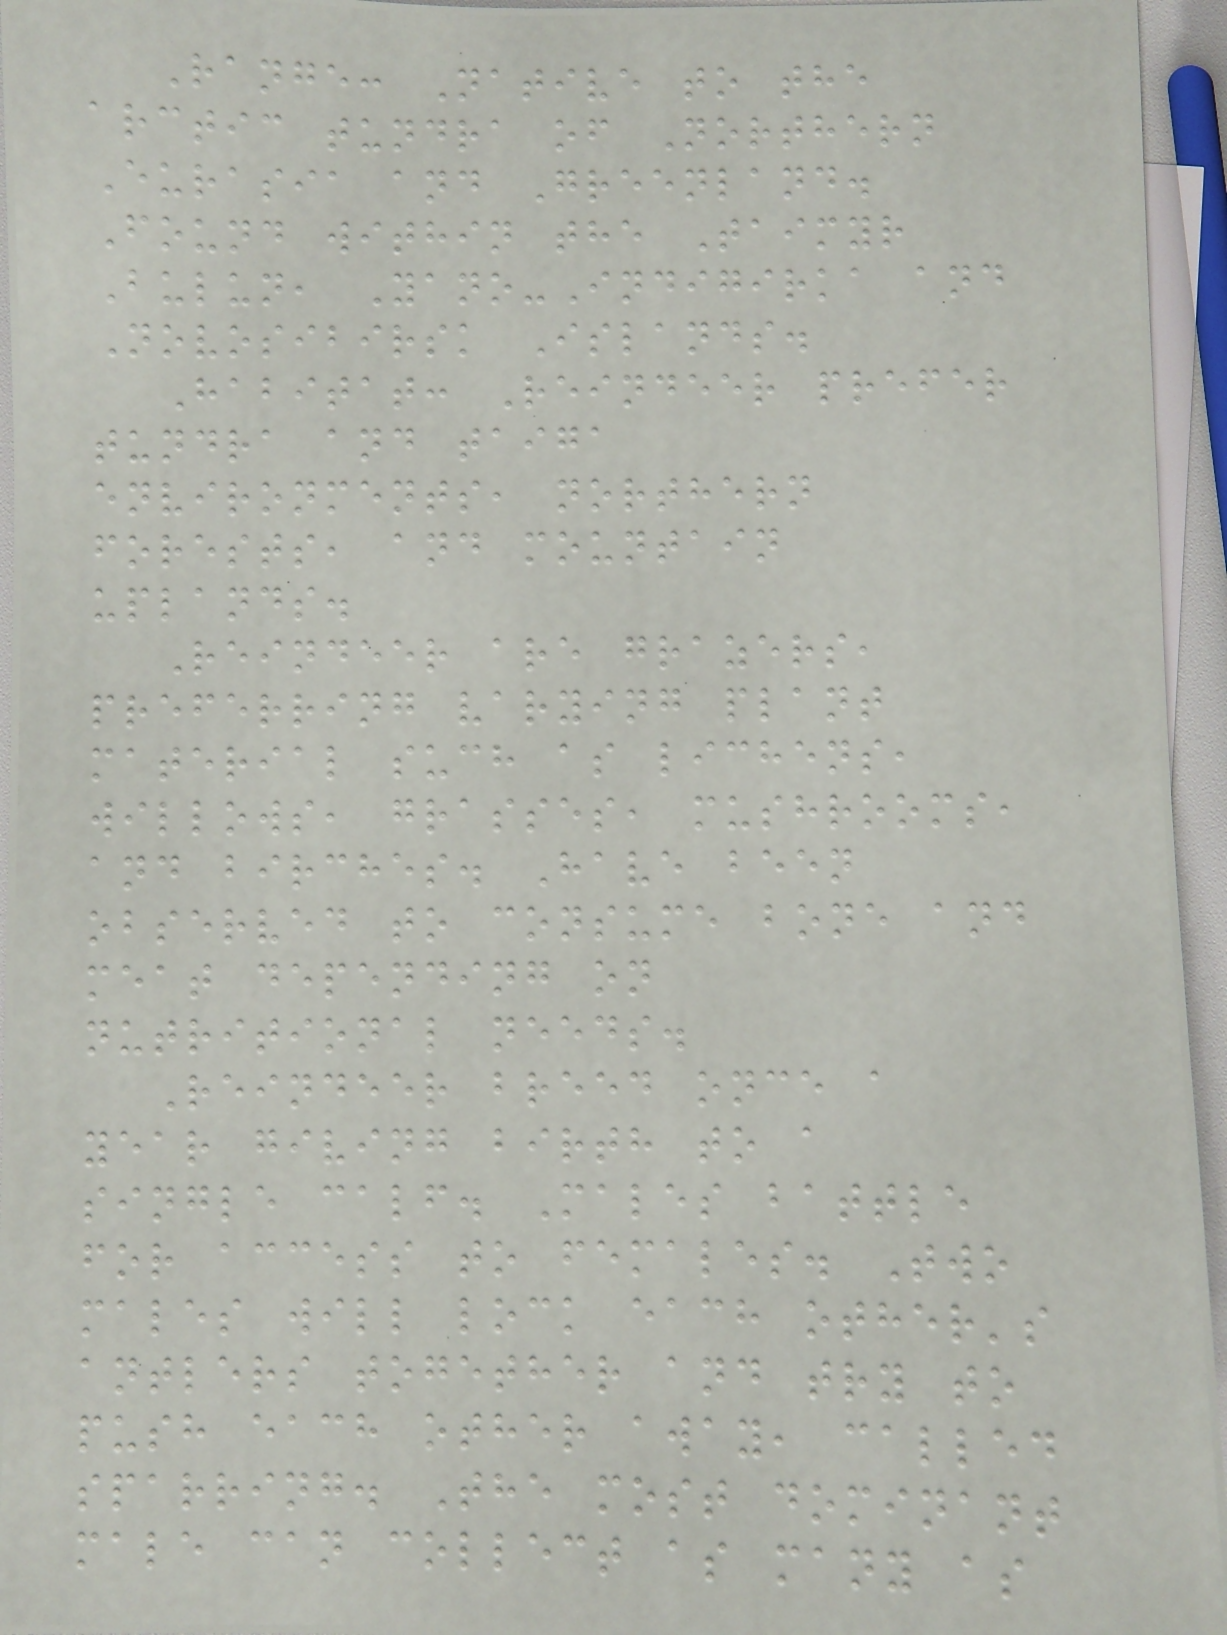Range: Native to the
arctic tundra of Northern
Eurasia and Greenland.
Found within the Taimyr
Bulun, Yano-Indigirka and
Novosibirsk Islands.
Habitat: Reindeer prefer
tundra and taiga
environments, northern
forests, and mountain
uplands.
Reindeer are grazers,
preferring varying plant
material such as lichens,
willows, grasses, mushrooms,
and birches. Have been
observed to consume bone and
meat depending on
nutritional needs.
Reindeer breed once a
year giving birth to a
single calf. Males battle
for access to females. Two
males will lock each other's
antlers together and try to
push each other away, called
sparring. The most dominant
male can collect as many as
